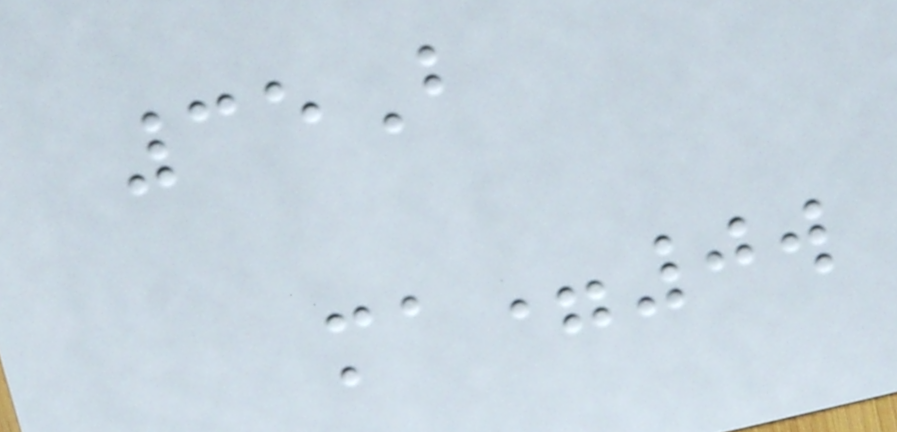35B
ma=0w
